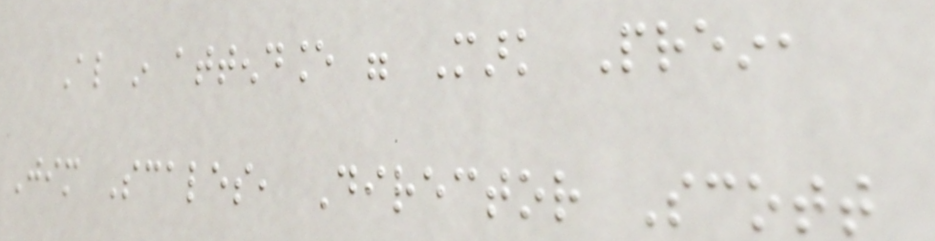Also in attendance were Mark Prein,
Jim Scales, Director Scott
